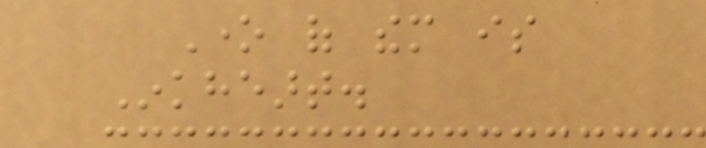One of them is
Inkheart.
